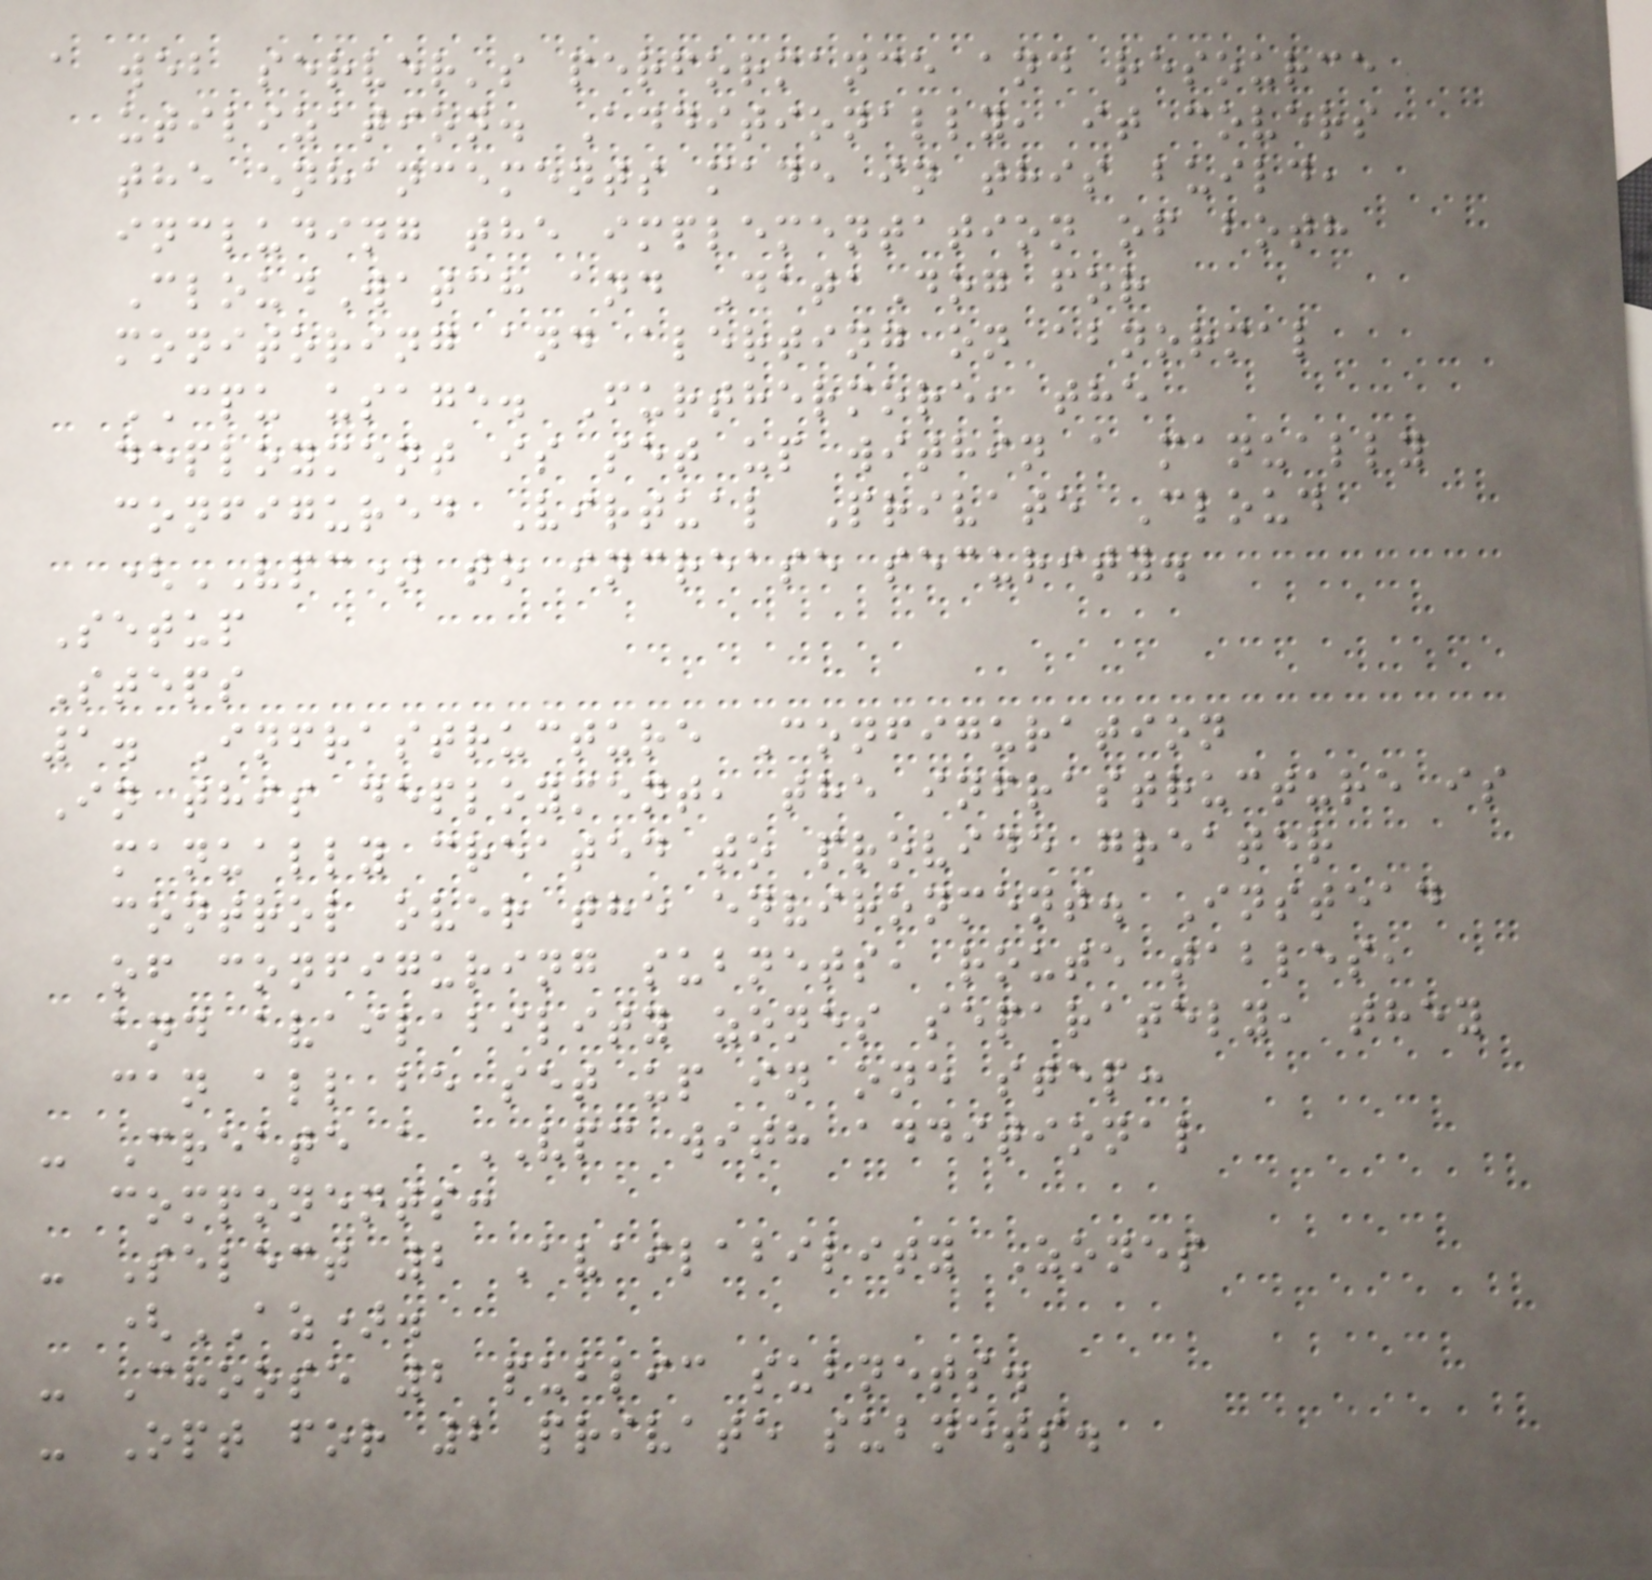a web server's performance and resource
utilization. Additionally, it covers
the enhancements made in this build,
including the implementation of both
CloudWatch and DataDog for
monitoring and alerting on abnormal
CPU usage. Furthermore, the
deployment is set up within a manually
configured Virtual Private Cloud
(VPC) to increase security.
Setup
Steps
1. Infrastructure Configuration
In this deployment, the infrastructure is
manually created to provide greater
control over the environment. Instead
of configuring subnets, route tables,
and availability zones separately, they
can all be set up in one step:
- Create a VPC with additional
components:
- Select 2 Availability Zones
(AZ).
- Choose 2 public subnets.
- Opt for 2 private subnets.
